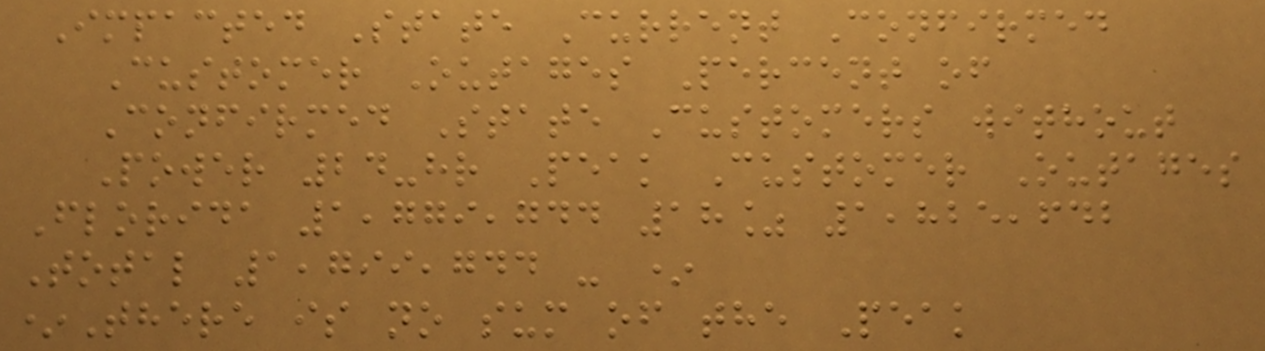Impacted State Current Confirmed
Customer Outages Percent of
Confirmed State Customers without
Power 24-hr Peak Customer Outages
Florida 1,779,744 18% 1,825,642
Total 1,799,744 - *
*There is no sum of the Peak
